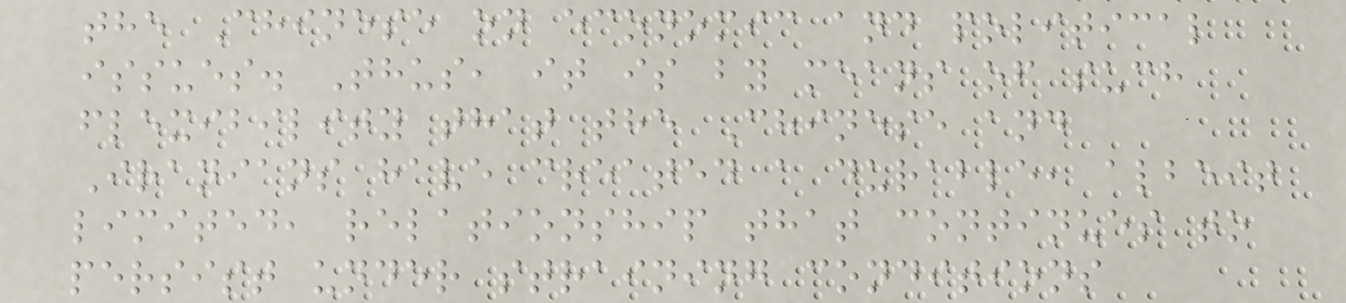the Chinese on economic and political
issues. Thus, it is by means of such
flexibility that the Chinese and
Iranians have created a durable, albeit
limited, relationship that continues to
persist under straining conditions
